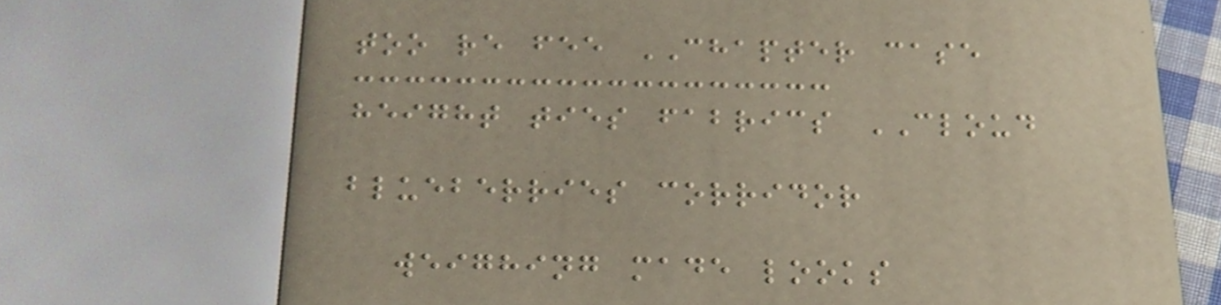too re fee CHAPTER case
height ties fabrics CLOUD
blueberries corridor
weighing made looks
